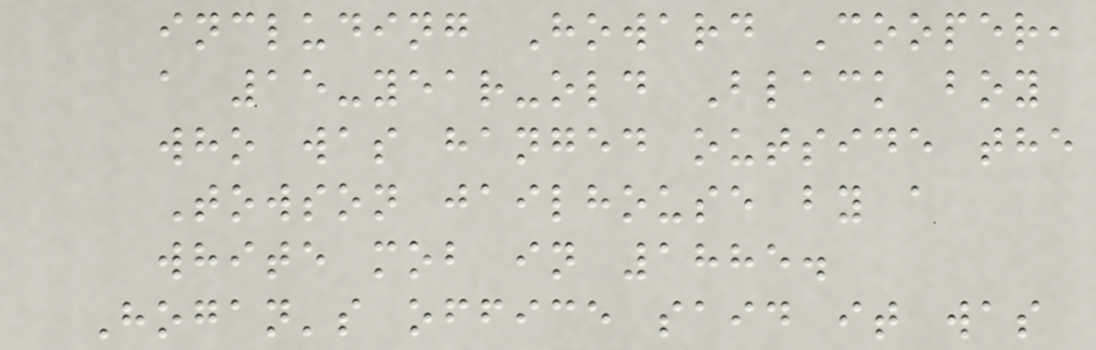including Howard Cooper,
a 15-year-old Black boy
who was hanged outside the
Towson jailhouse by a
white mob in 1885.
Hogan's office said it was
